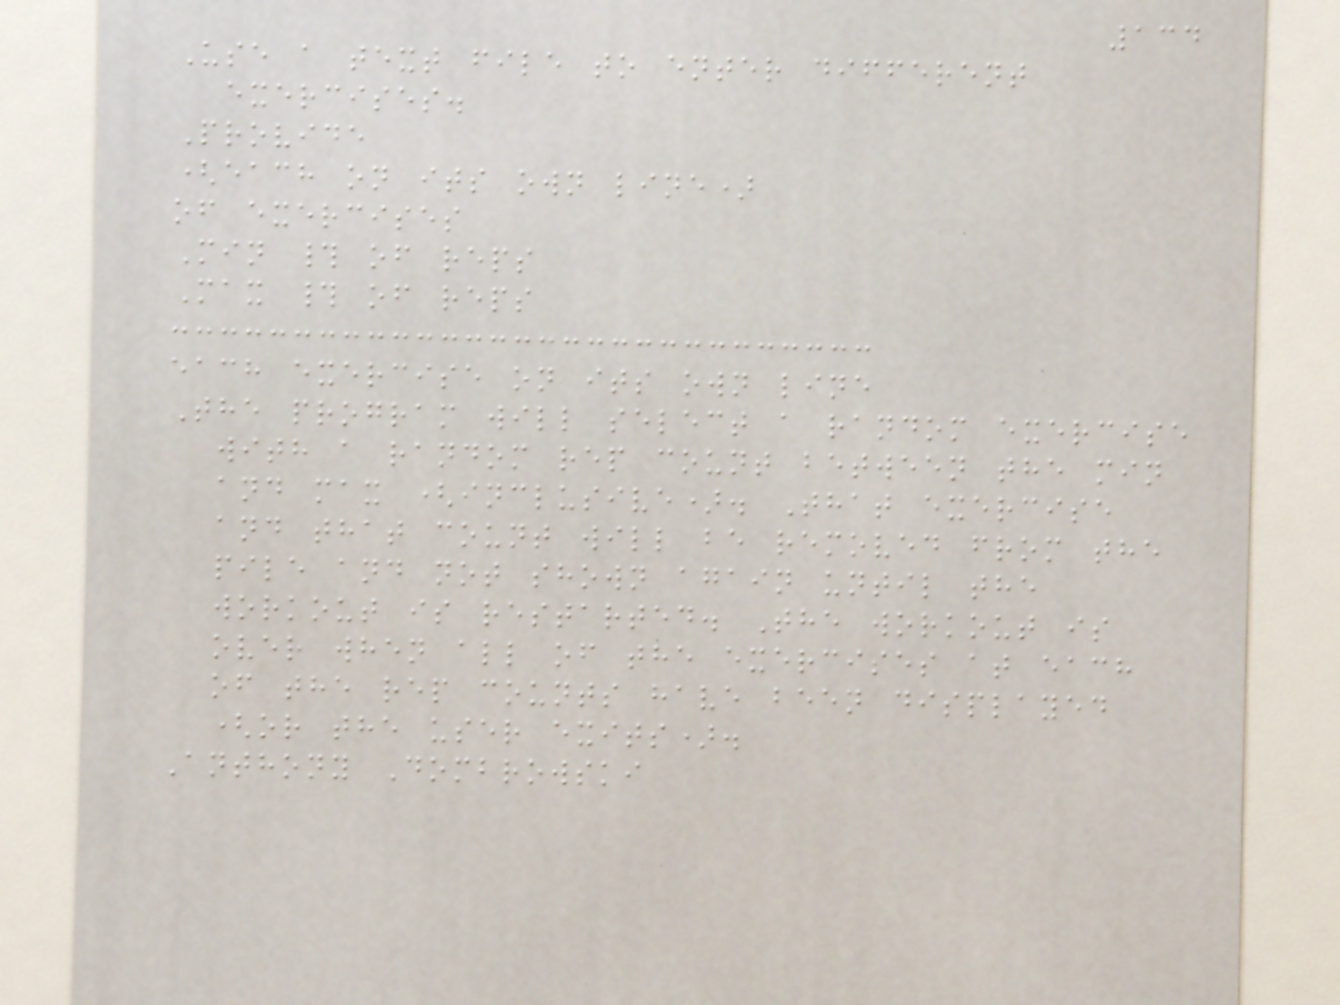134
Use a text file to enter different
exercises.
Provide
(each on its own line)
of exercises
Min # of reps
Max # of reps
each exercise on its own line
The program will select a random exercise
with a random rep count between the min
and max (inclusive). That exercise
and that count will be removed from the
pile and not shown again until the
workout is restarted. The workout is
over when all of the exercises at each
of the rep counts have been displayed
(or the user exits).
Anthony Dombrowski
